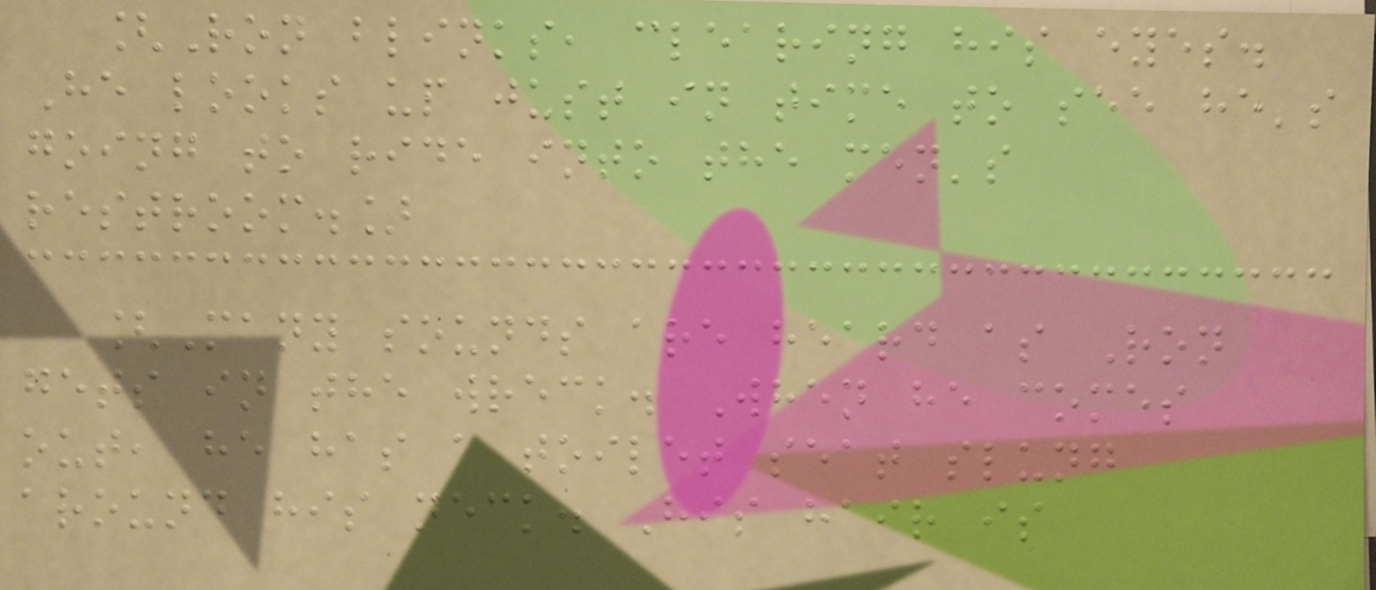[Ron blinks, clearing his eyes.
He looks up just in time to see he's
going to ride into the men's
restroom.]
[Many sounds are heard as Ron
gets in the wreck. When he comes
out, he has a toilet seat slung
around his neck. His hair is
